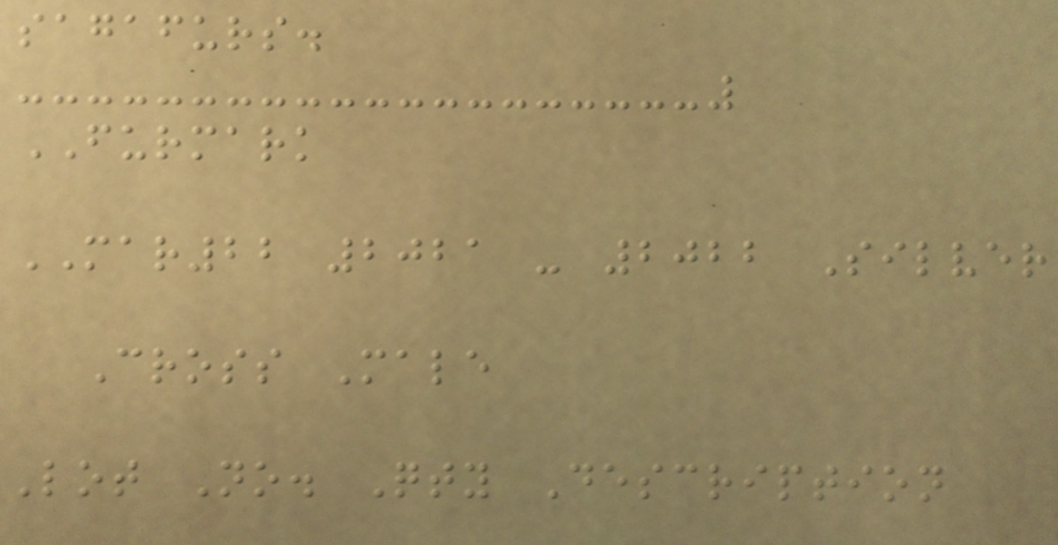sagafurs.
FURMARK
MAR22 2021 - 2022 Silver
Cross Male
Lot No. Qty Description
